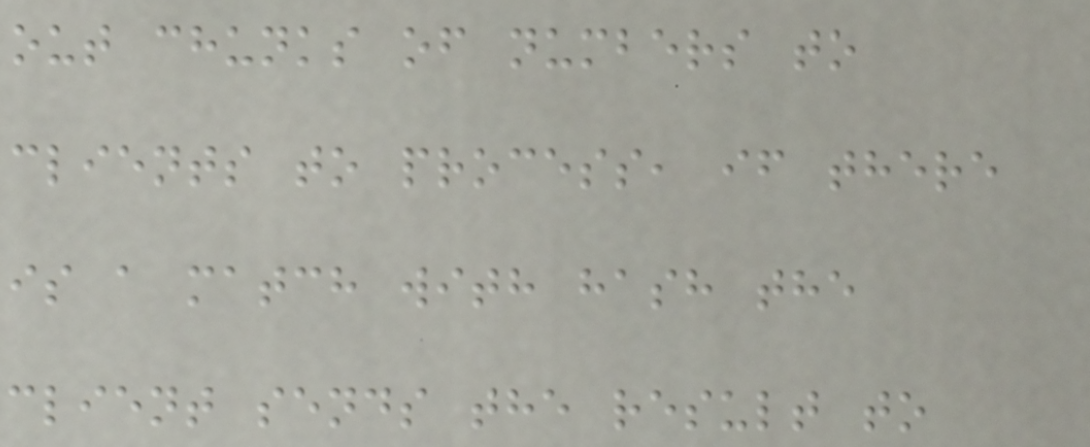out chunks of numbers to
clients to process, if there
is a match with hash the
client sends the result to
